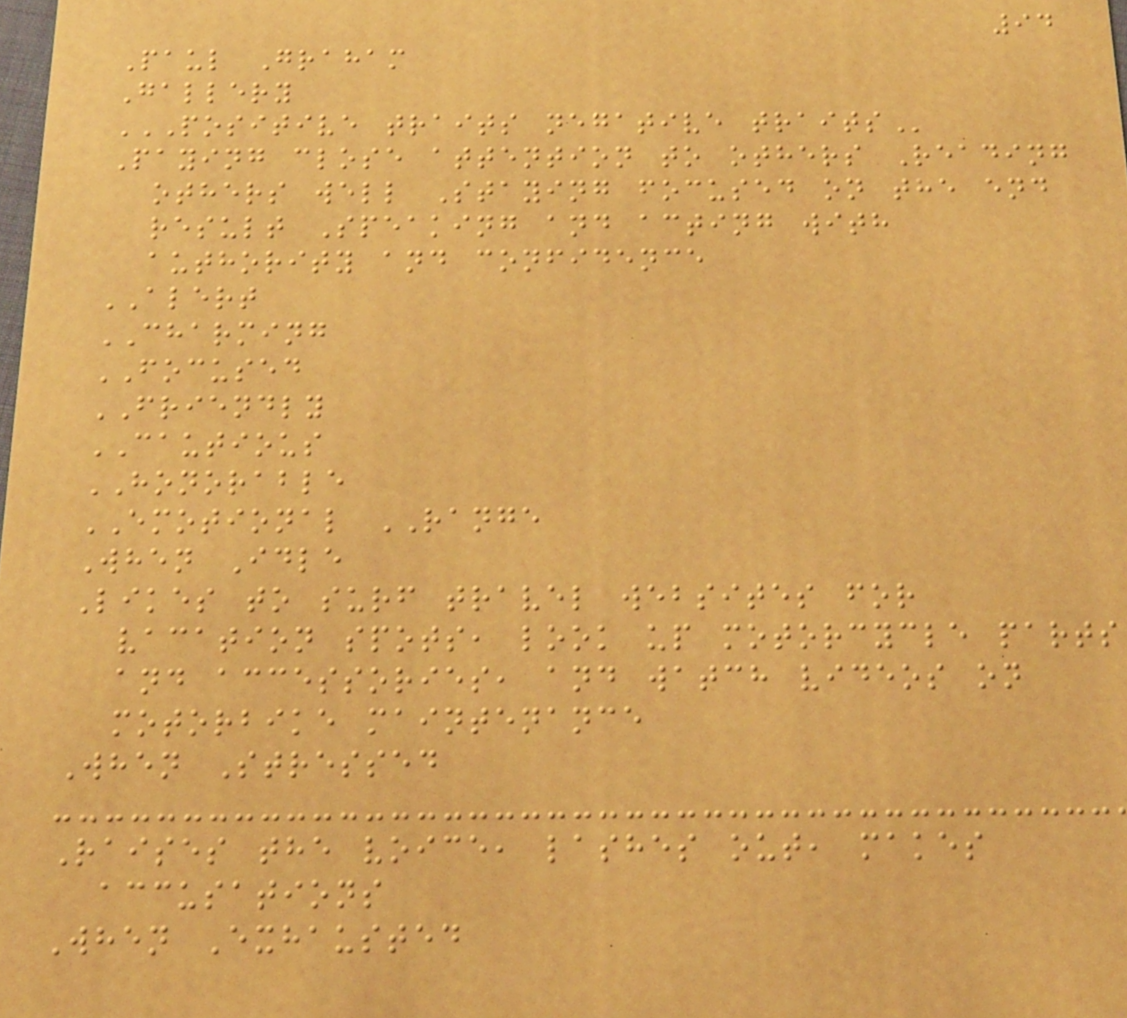94
Paul Graham
Gallery
POSITIVE TRAITS NEGATIVE TRAITS
Paying close attention to others Reading
others well Staying focused on the end
result Speaking and acting with
authority and confidence
ALERT
CHARMING
FOCUSED
FRIENDLY
CAUTIOUS
HONORABLE
EMOTIONAL RANGE
When Idle
Likes to surf travel websites for
vacation spots, look up motorcycle parts
and accessories, and watch videos on
motorbike maintenance
When Stressed
Raises the voice, lashes out, makes
accusations
When Exhausted
